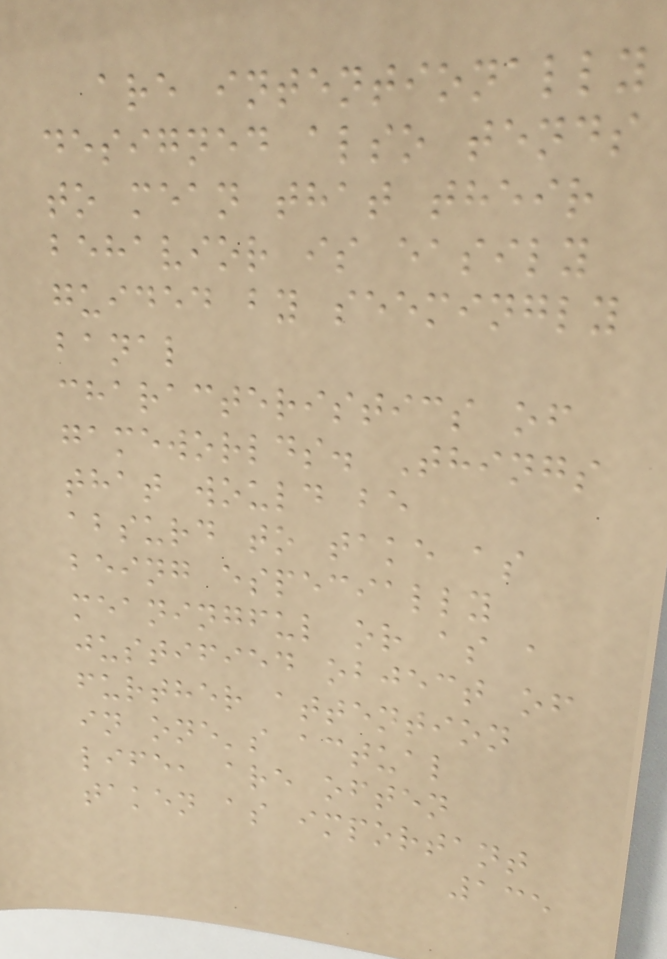are intentionally
designed also tends
to mean that their
behavior is easily
guided by seemingly
banal
characteristics of
gameworlds. Things
that would be
absurd to take as
being especially
meaningful or as a
justified object of
further attention
in one's actual
life, are often
taken as important
135
